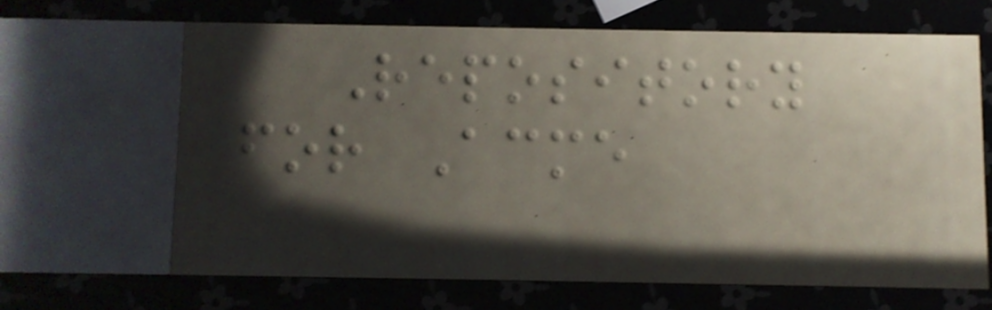Repository
for Acme
